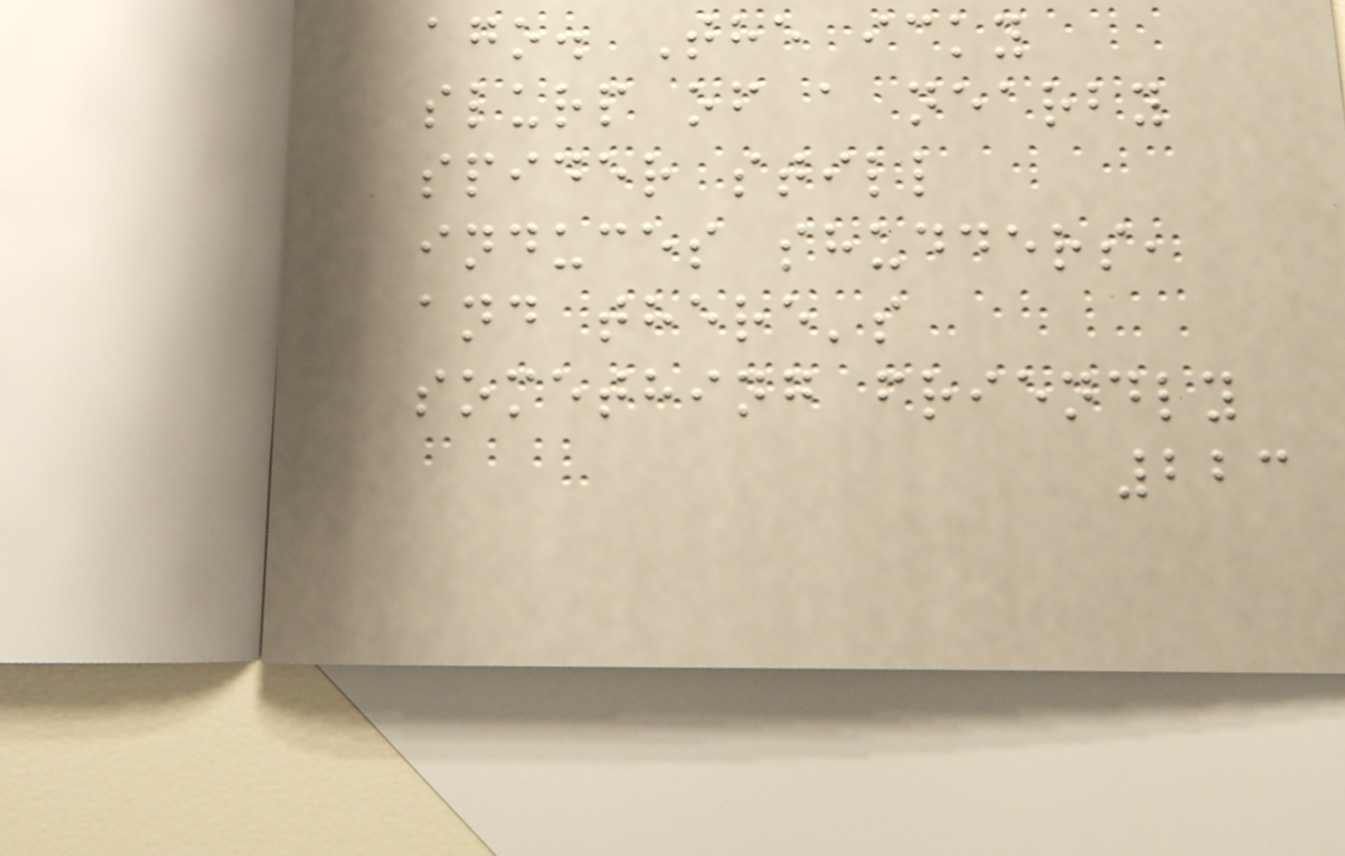ago. The icky
slurp of a nearby
spider still
induces shudders,
and there's
something friendly
223
